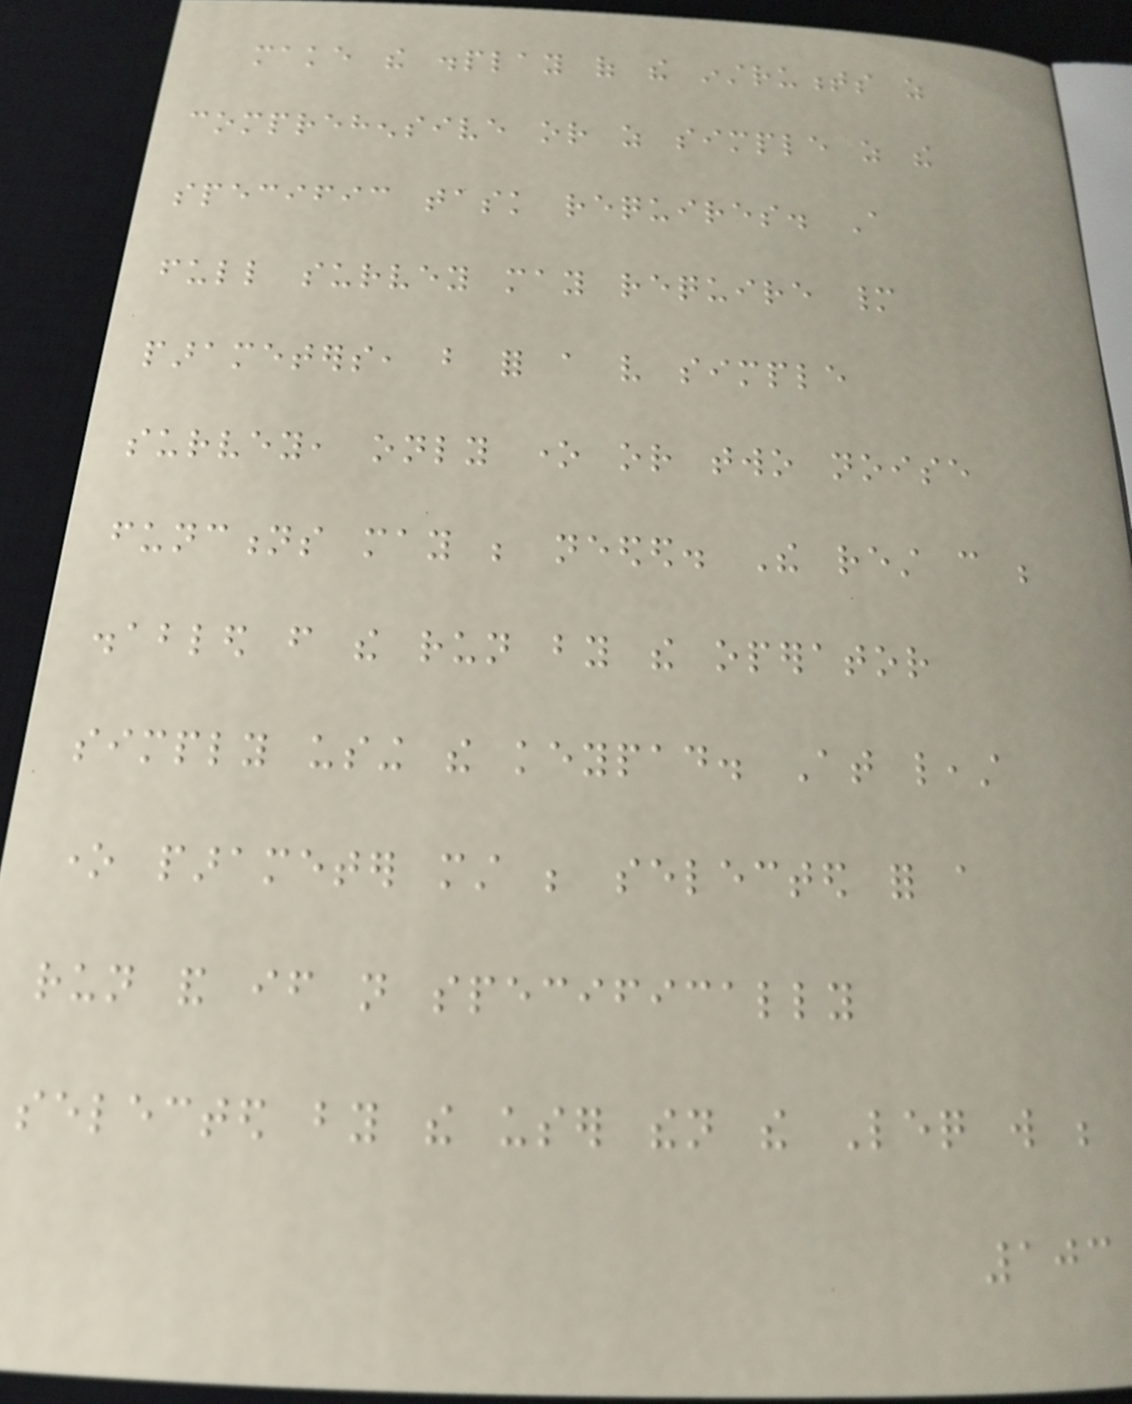make the display of the instruments as
comprehensive or as simple as the
specific task requires. A
full survey may require many
parameters, but for a very simple
survey, only one or two noise
functions may be needed. The rest can be
disabled from the run by the operator
simply using the keypad. At least
one parameter must be selected for a
run and if not specifically
selected by the user then the Leq will be
103
